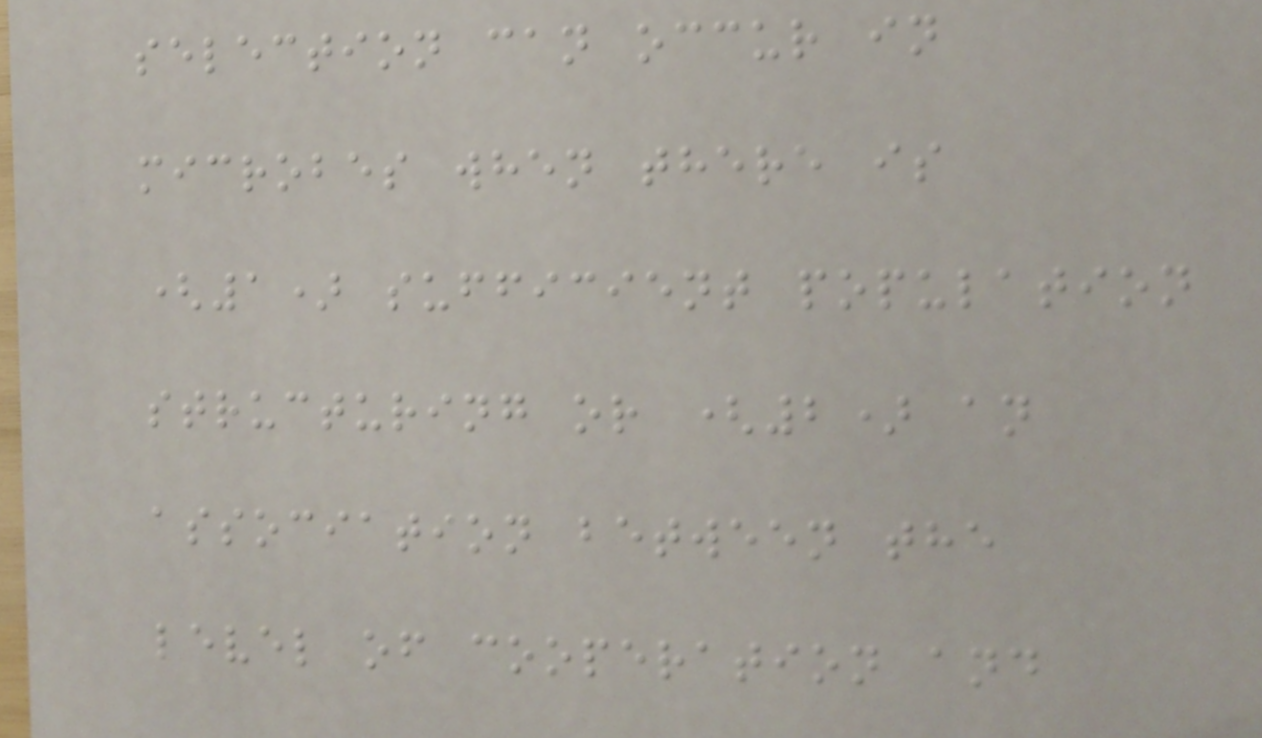selection can occur in
microbes when there is
(1) sufficient population
structuring or (2) an
association between the
level of cooperation and
